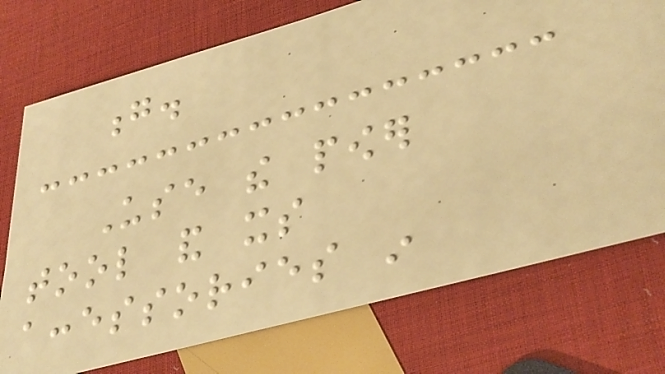g.
Use the power
tool and its
accessories in
